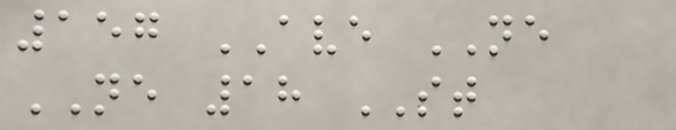157 AVE NE
NE 18 ST
